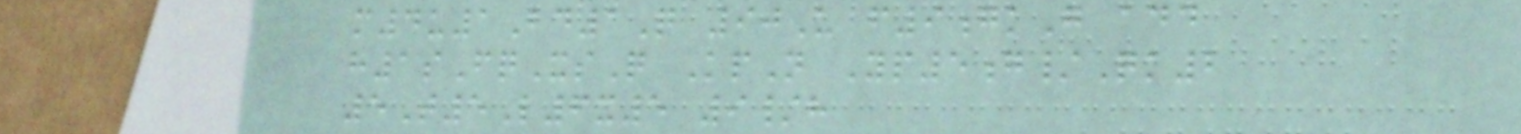m4u1Bd1Q 90U f9gkG add
h1sFqXsQ KpN Yp5g/Qk2
5T5L6x5 9/h
